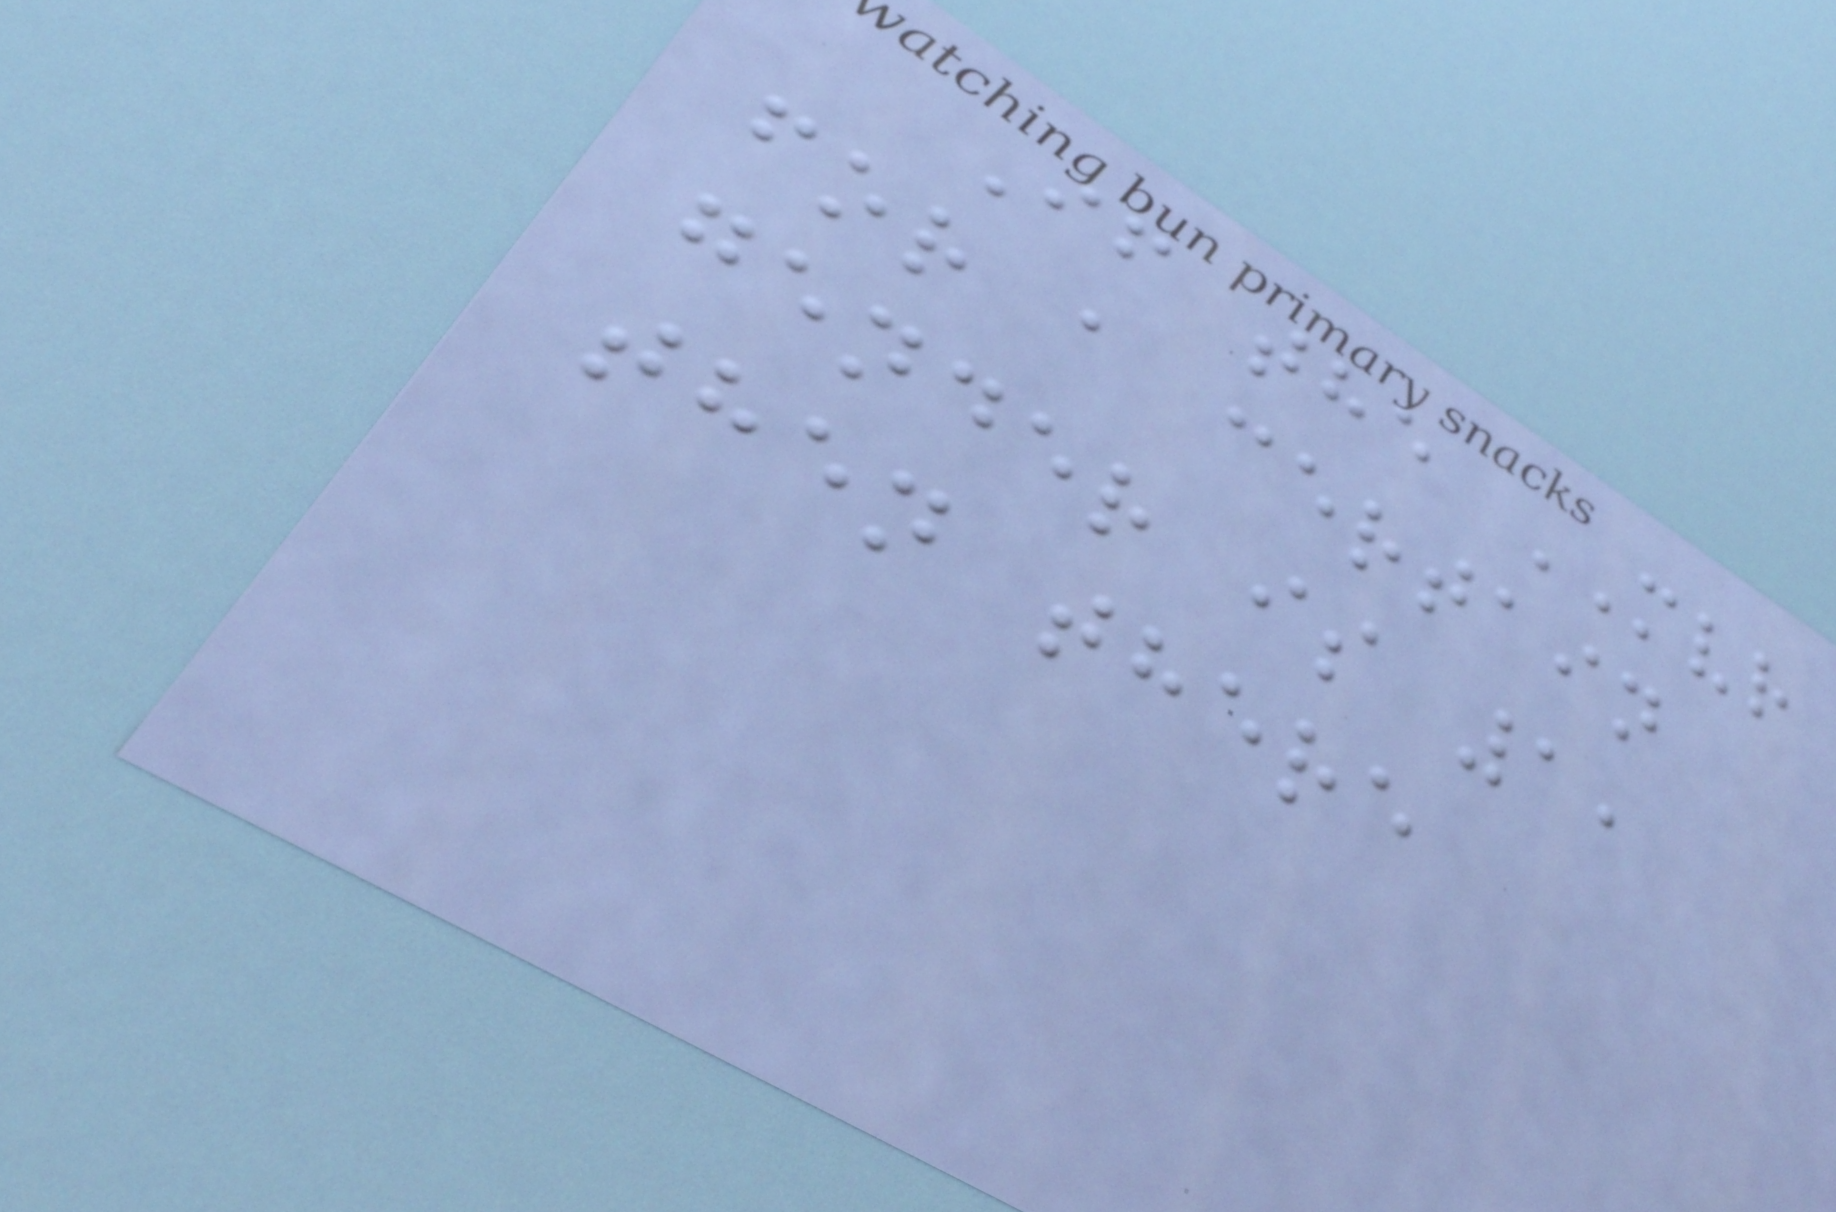If the MVR
for a certain
gender is 1,
then there
